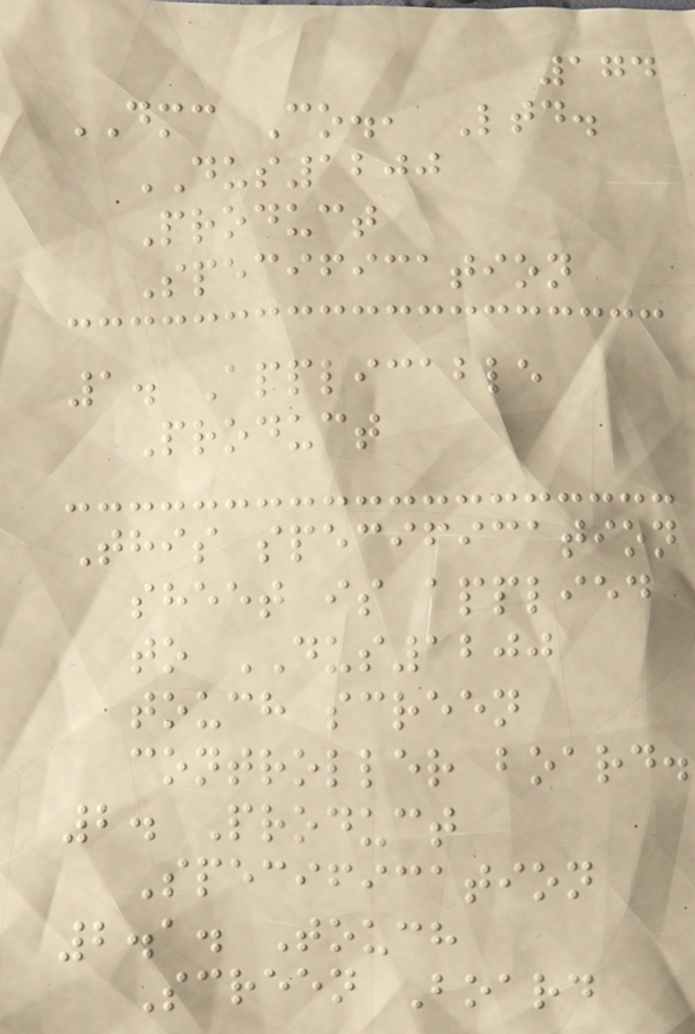174
DMC Co., Ltd.
DUS1200
Product
Specification
1. Applicable
Product
This specification
sheet is applied
to DUS1200
touch screen
controller board.
2. Product
Specification
2.1. Touch
Screen Board
